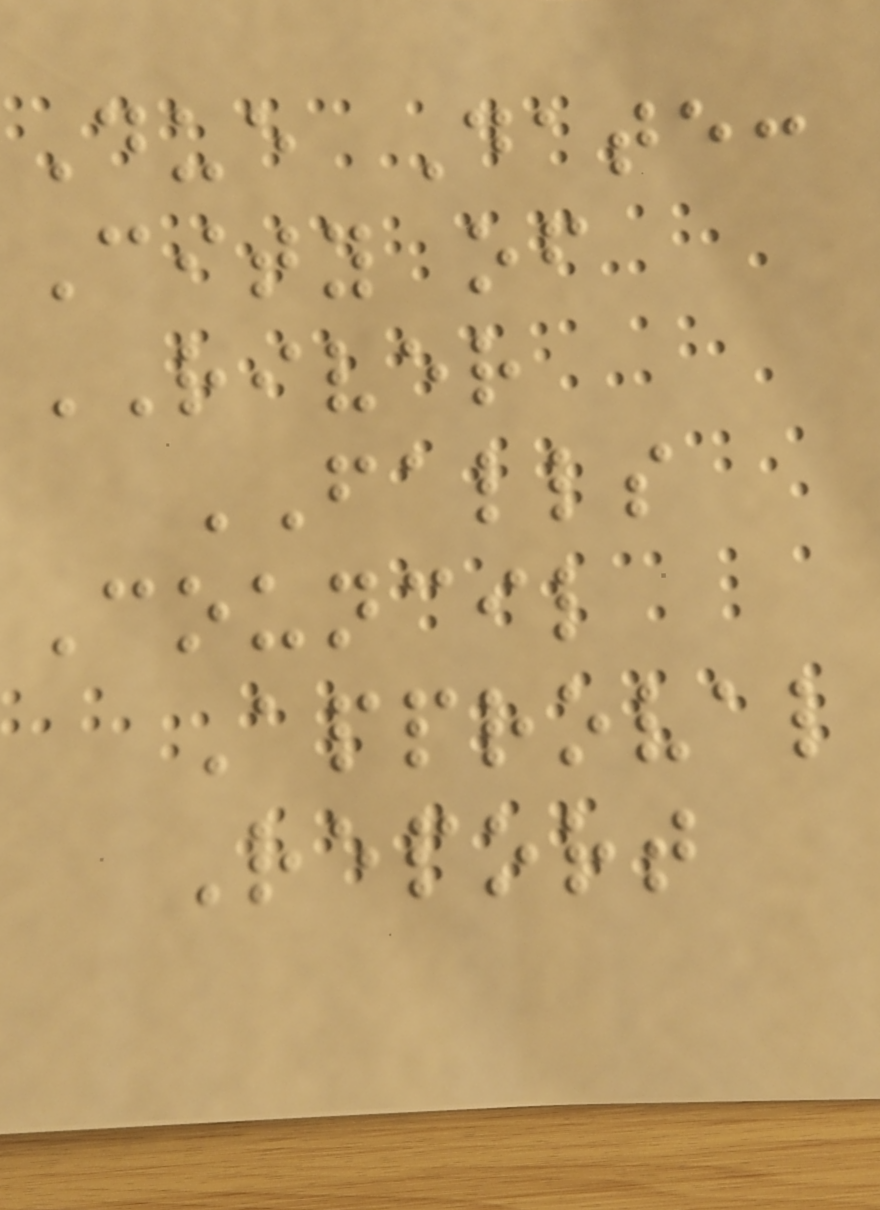Due Date:
City of
RIVER
FALLS
Council
Approval
Report
